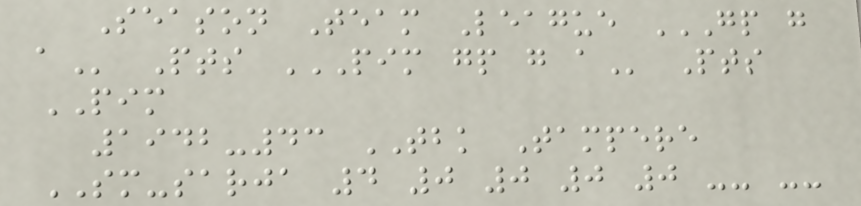Season Team League GP G
A Pts PIM GP G A Pts
PIM
1942-43 TBK Tampere
SM-sarja 4 0 0 0 0 -- --
